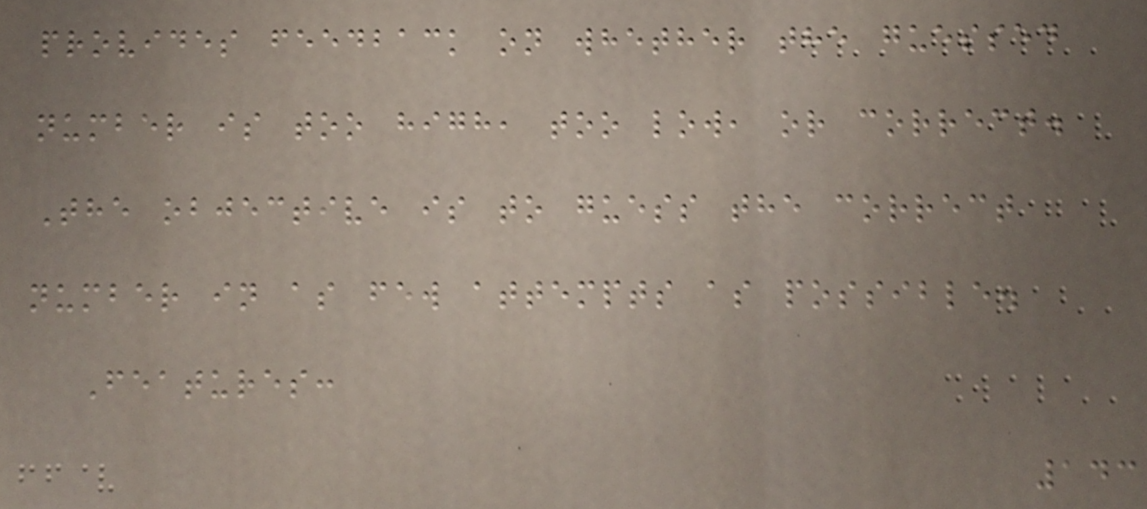provides feedback on whether the guessed
number is too high, too low, or correct.
The objective is to guess the correct
number in as few attempts as possible.
Features:
143
